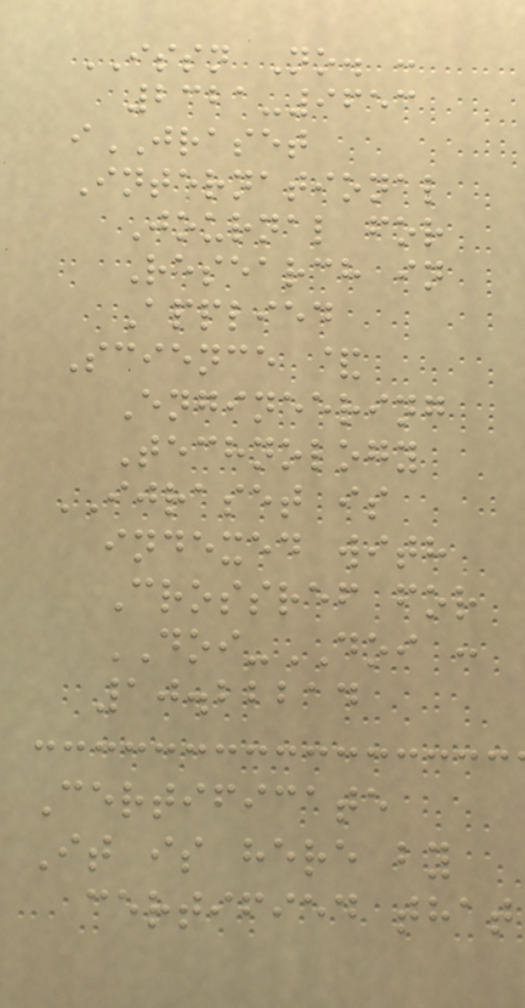ISSN No. :
2321-9653
iJRASET
International
Journal for
Research in
Applied
Science &
Engineering
Technology
IJRASET is
indexed with
Crossref for
DOI-DOI :
10.22214
Certificate
It is here by
certified that
